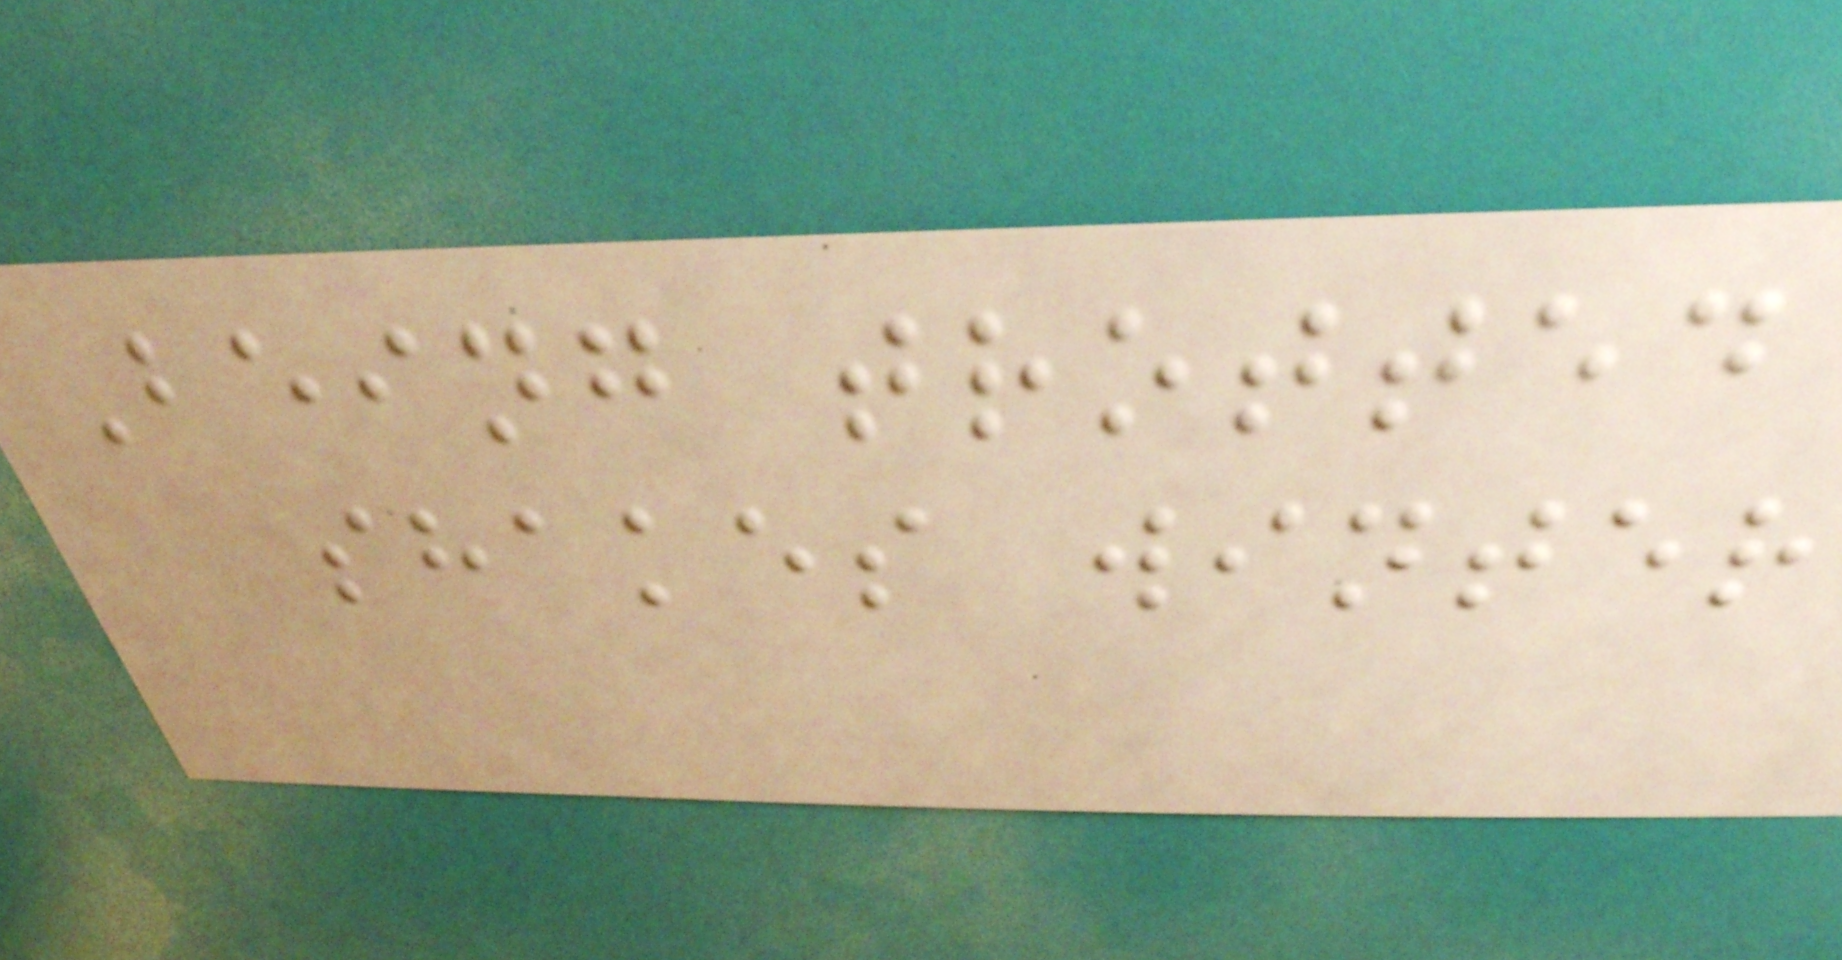Being trotted
shakes winter
